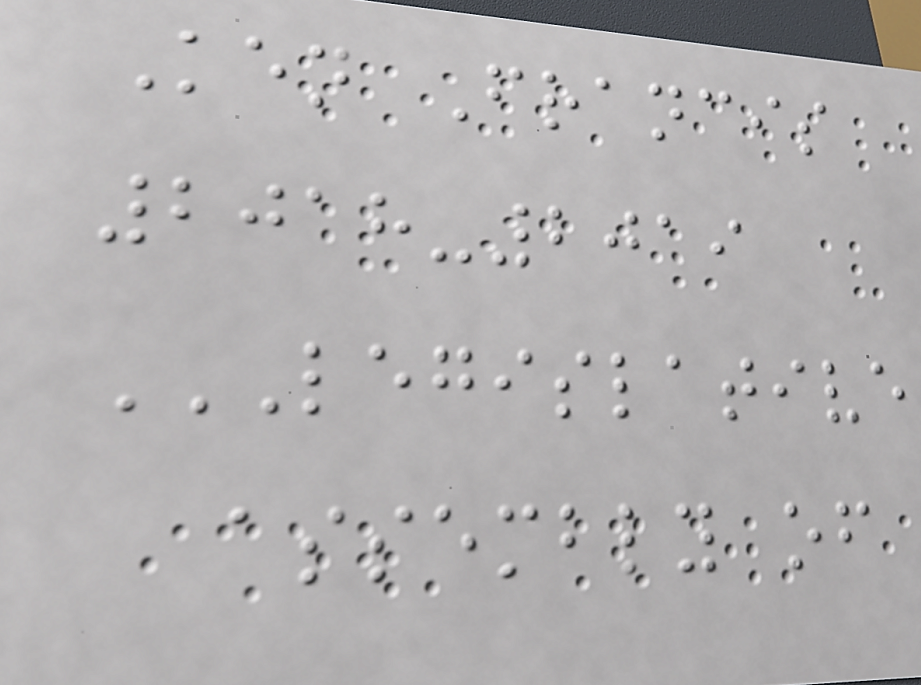Ken Francis
2018-2019
LEGISLATIVE
ASSEMBLY OF
